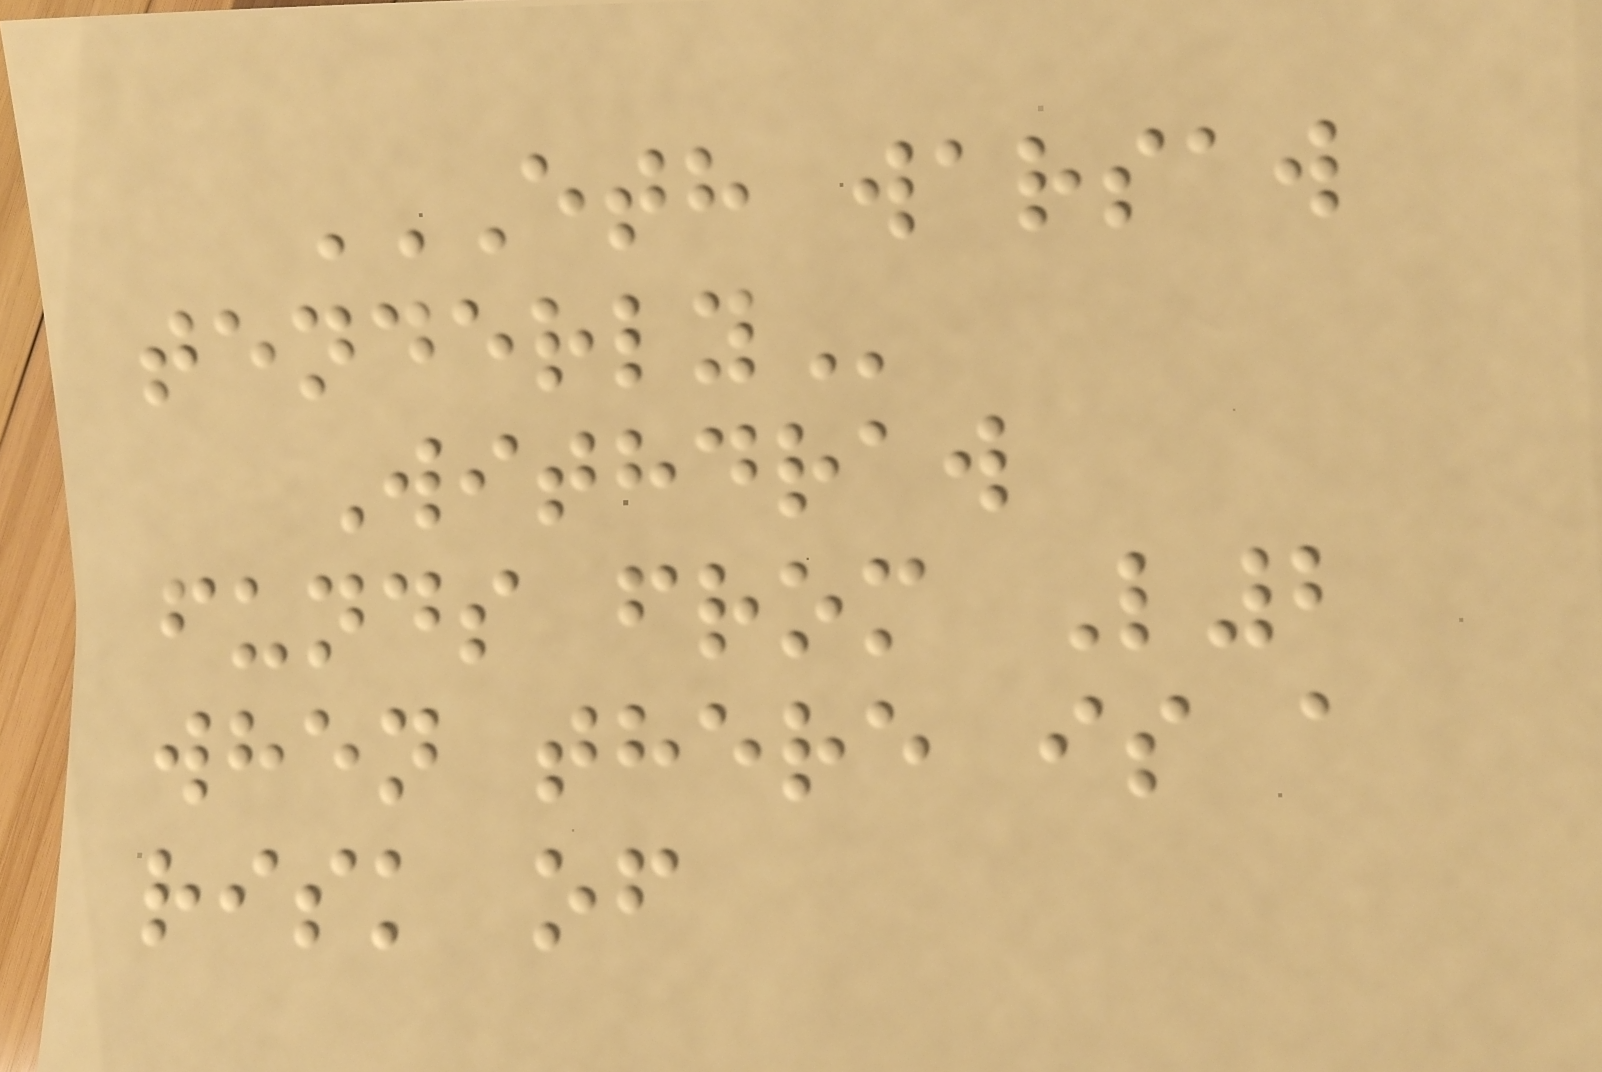ETH WARSAW
TENDERLY
Withdraw
funds from L2
when there is a
risk of
